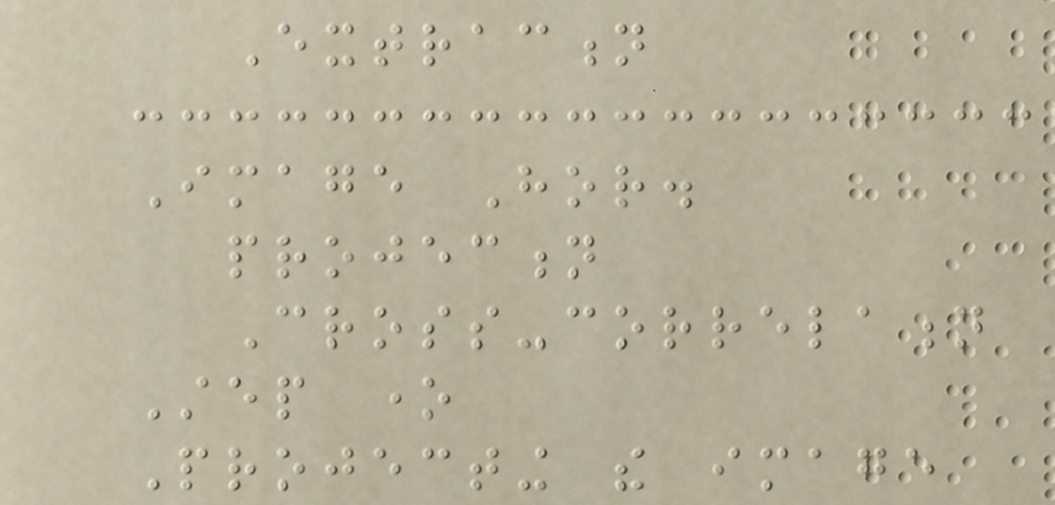Extraction
Image Hor.
projection
Cross-correlation
Step one
Projecting the image
